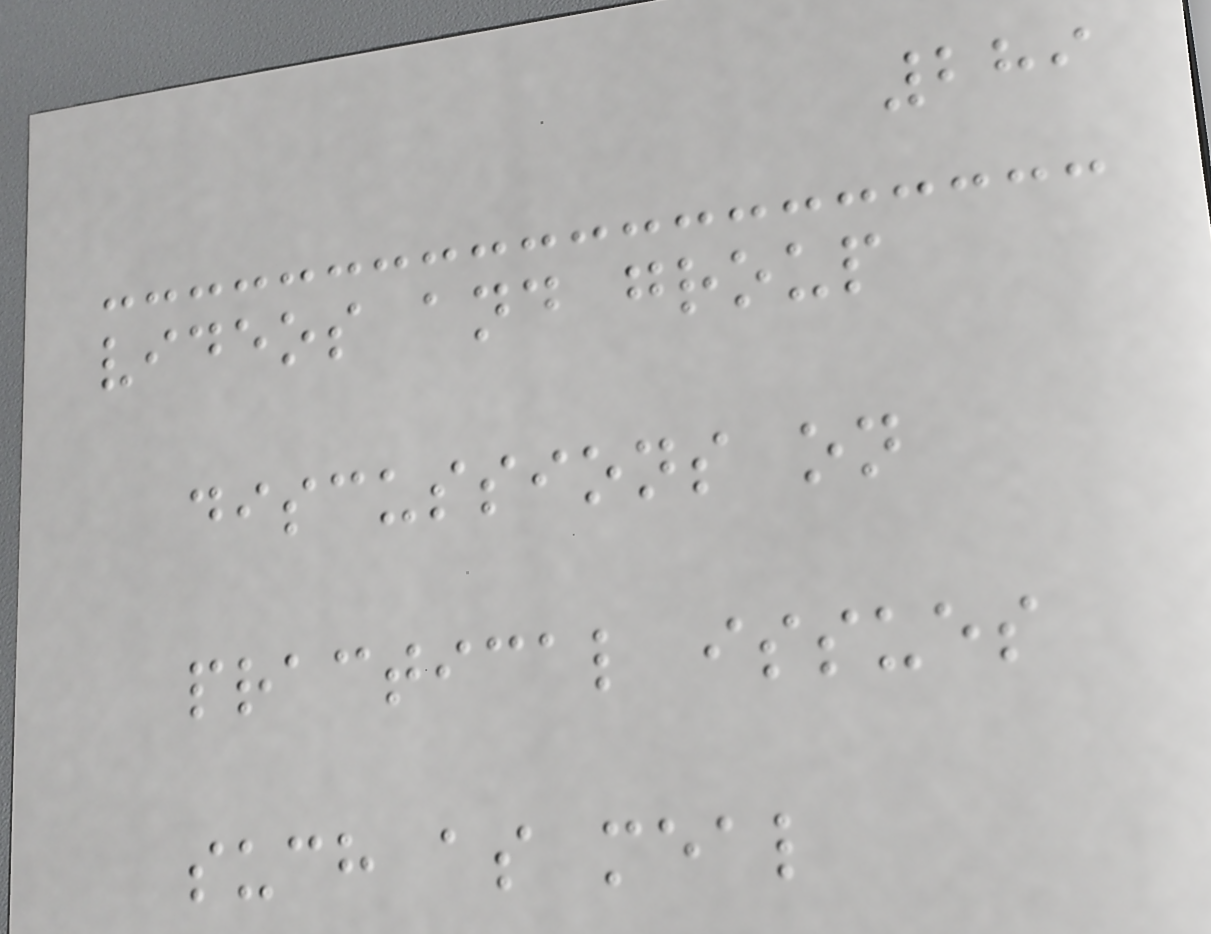289
videos and group
discussions on
practical issues
such as meal
